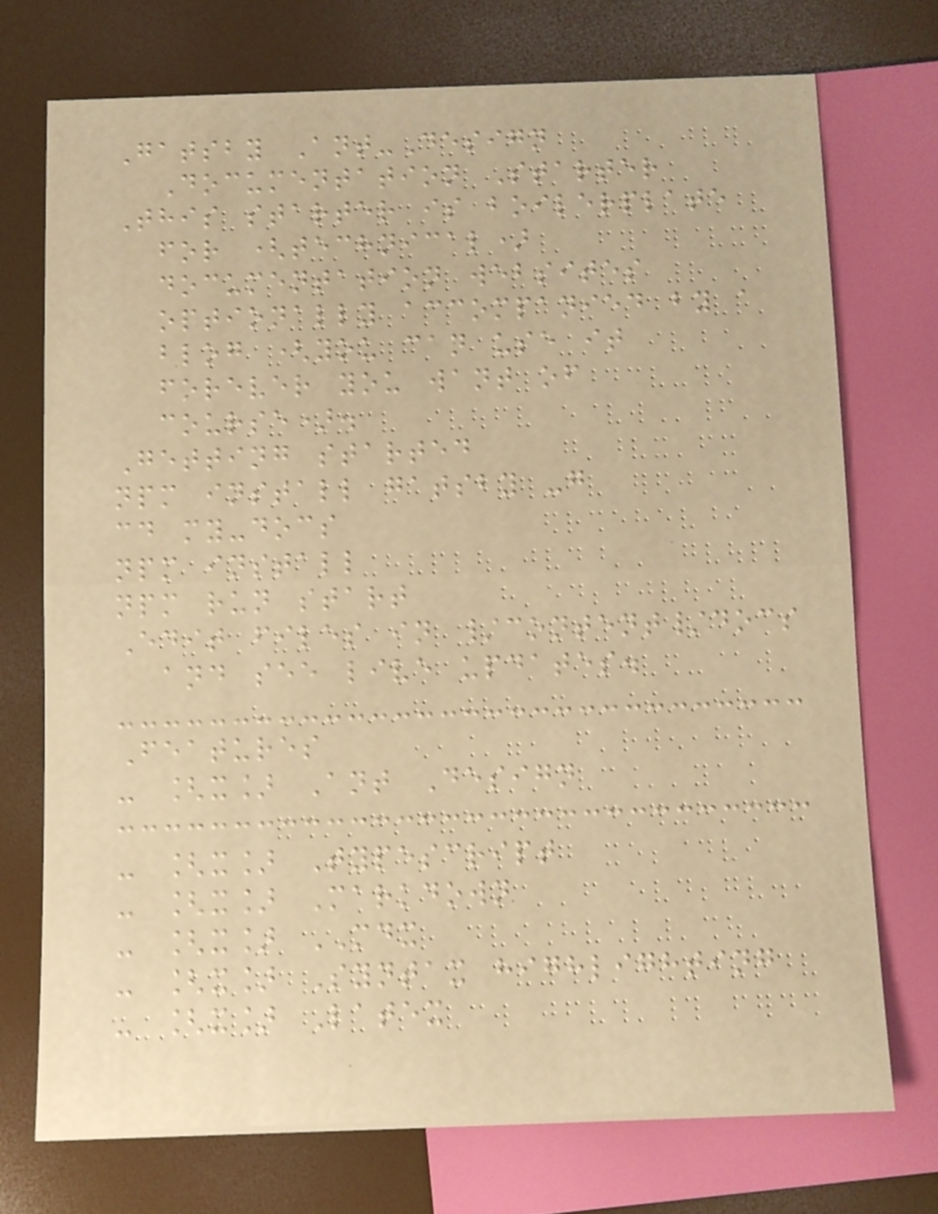Gatsby Ant-Design
Documentation Starter
This starter is boilerplate
for (technical)
documentation websites
optionally accompanied by a
blog (you can use it
forever you want of
course).
Getting started
npm install gatsby -g
cd my-docs
npm install
npm run start
Edit files in /content/docs
and see live updates.
Features
- [x] Ant Design
- [x] Typescript
- [x] Markdown
- [x] MDX
- [x] Syntax highlighting
- [x] Latex
